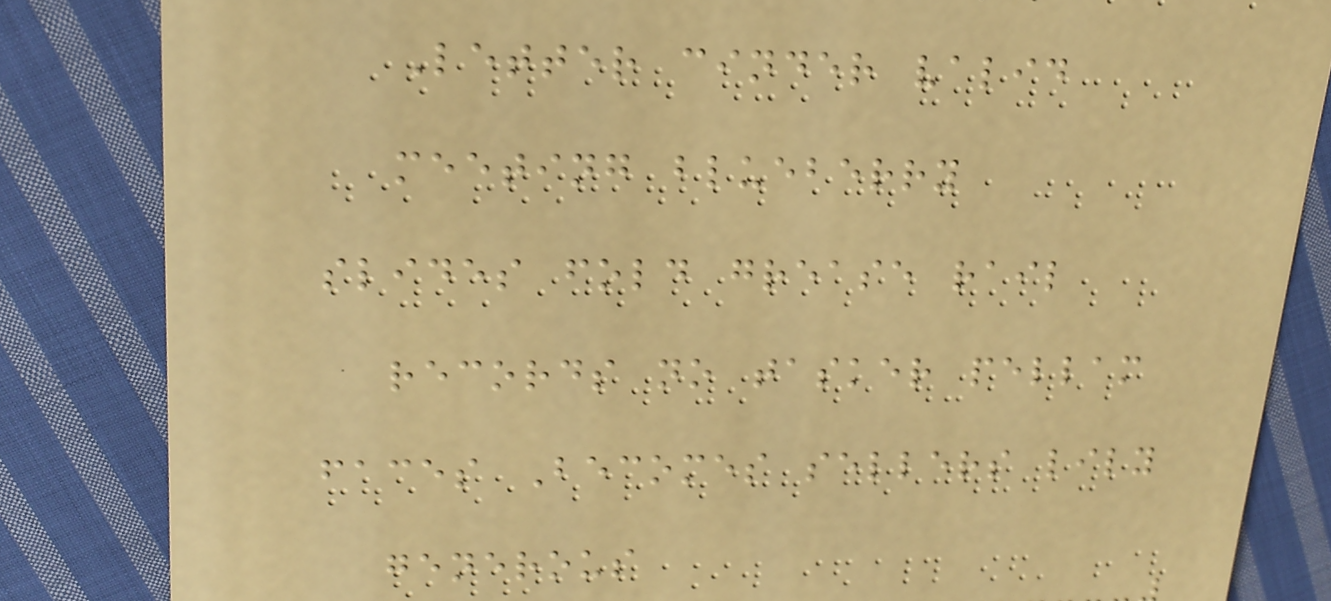Letter cinder valid
meeting blueberry
slides fold grease rail
records no tasker pellam
faces Becomes sellers lily
generous
